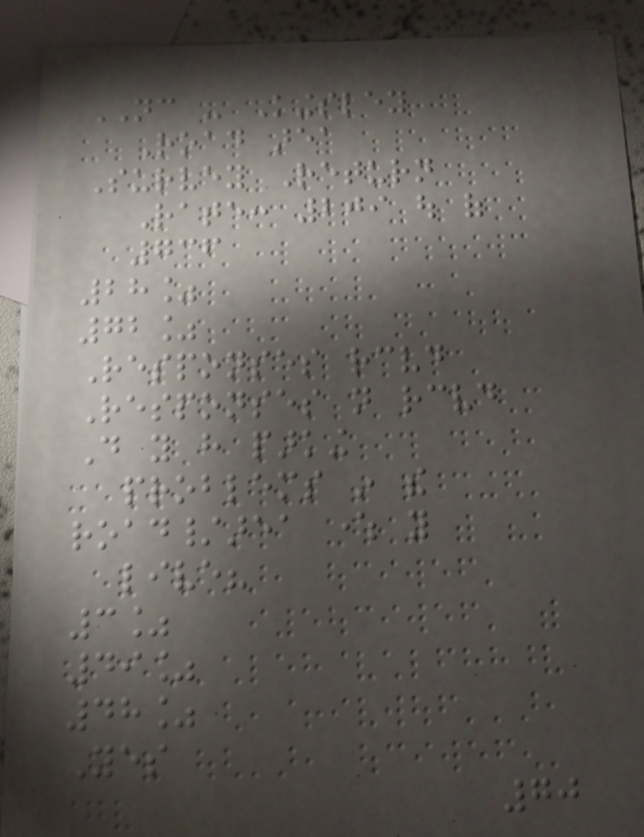NC - Kingsley
Road area
Survey Return
Rate: 209 out of
736
28%
72%
Responses received
Responses not received
Do you have parking
problems in the
road/area where you
live?
3%
49%
48%
Yes
70
